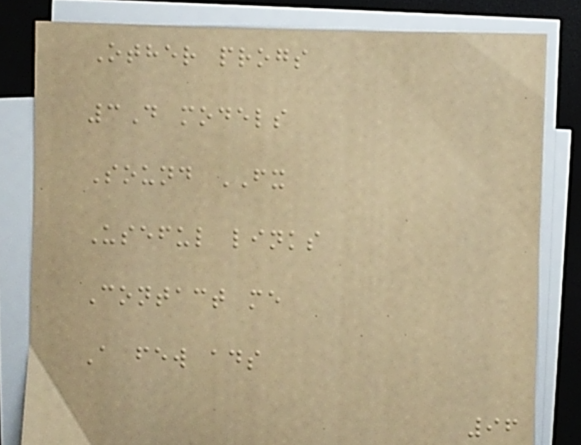Other progs
3D models
Sound FX
Useful links
Contact me
A few ads
96
